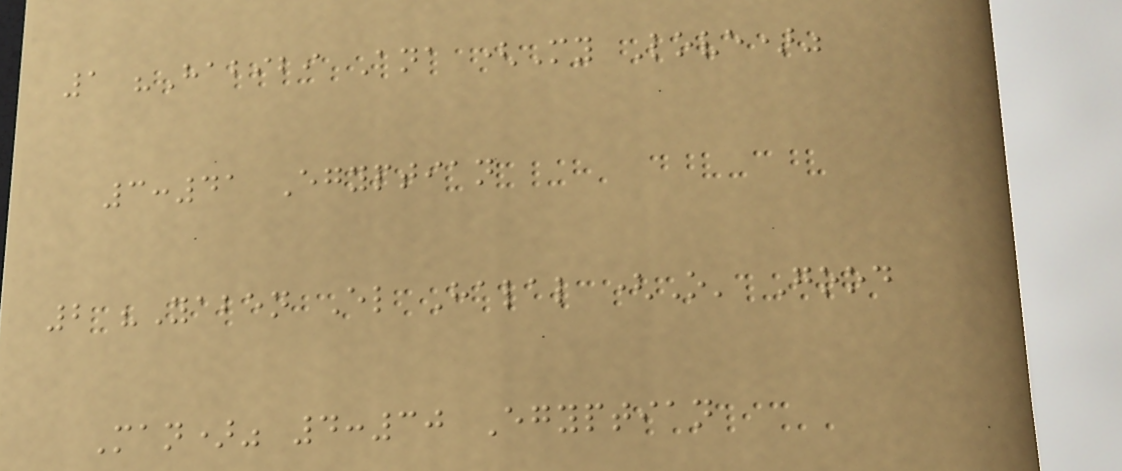1 "Habibi Ana (My Love)"
3:41 Egyptian
2 "Yaben El Halal (O' Good
Man)" 4:30 Egyptian
